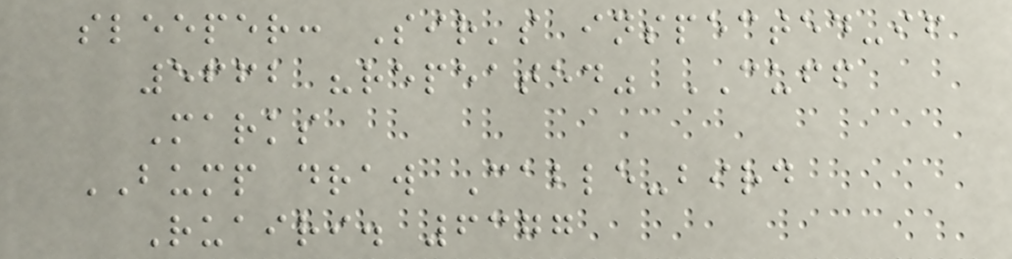sleeper: Sir's inspected-if
5662 "repeated" CUFF
Marks
BUMP draw Cable-bird
Ruairi. 6377
